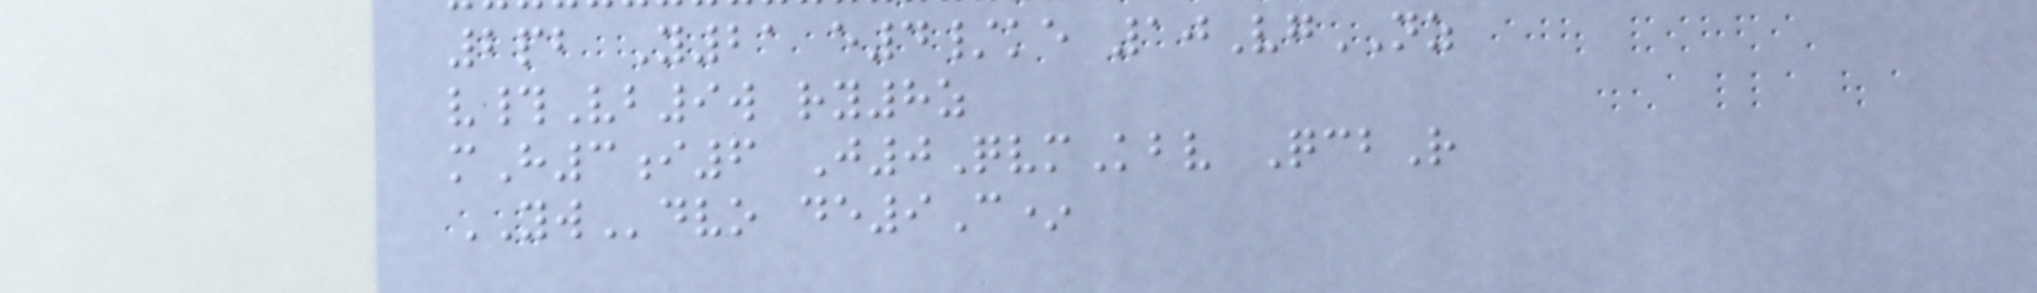2pb Y21 e4/ke 10VgNZ
v#Vb9w ry8z
mH3i6 J0QvmKbv QcbR
YWdvo de9C*
